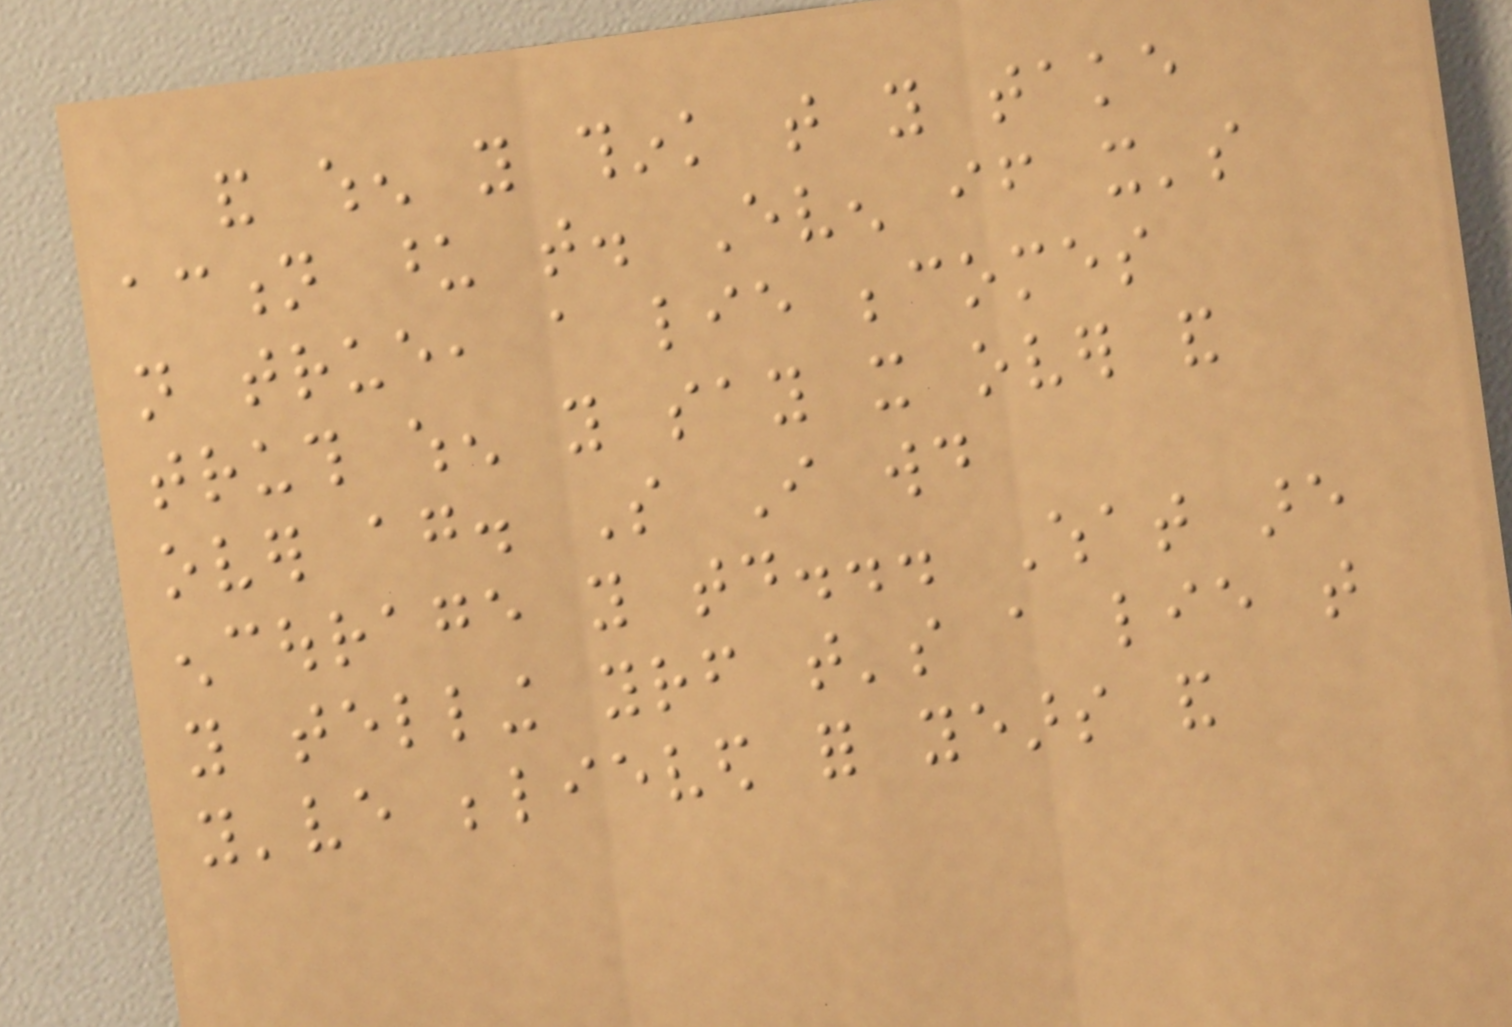and when you think that you take
action upon that. Even if it's
not true, a lie becomes
truth when you say it over and
over again. So I would
encourage you today... What are
you telling yourself that's a lie that
you've believed for years and
